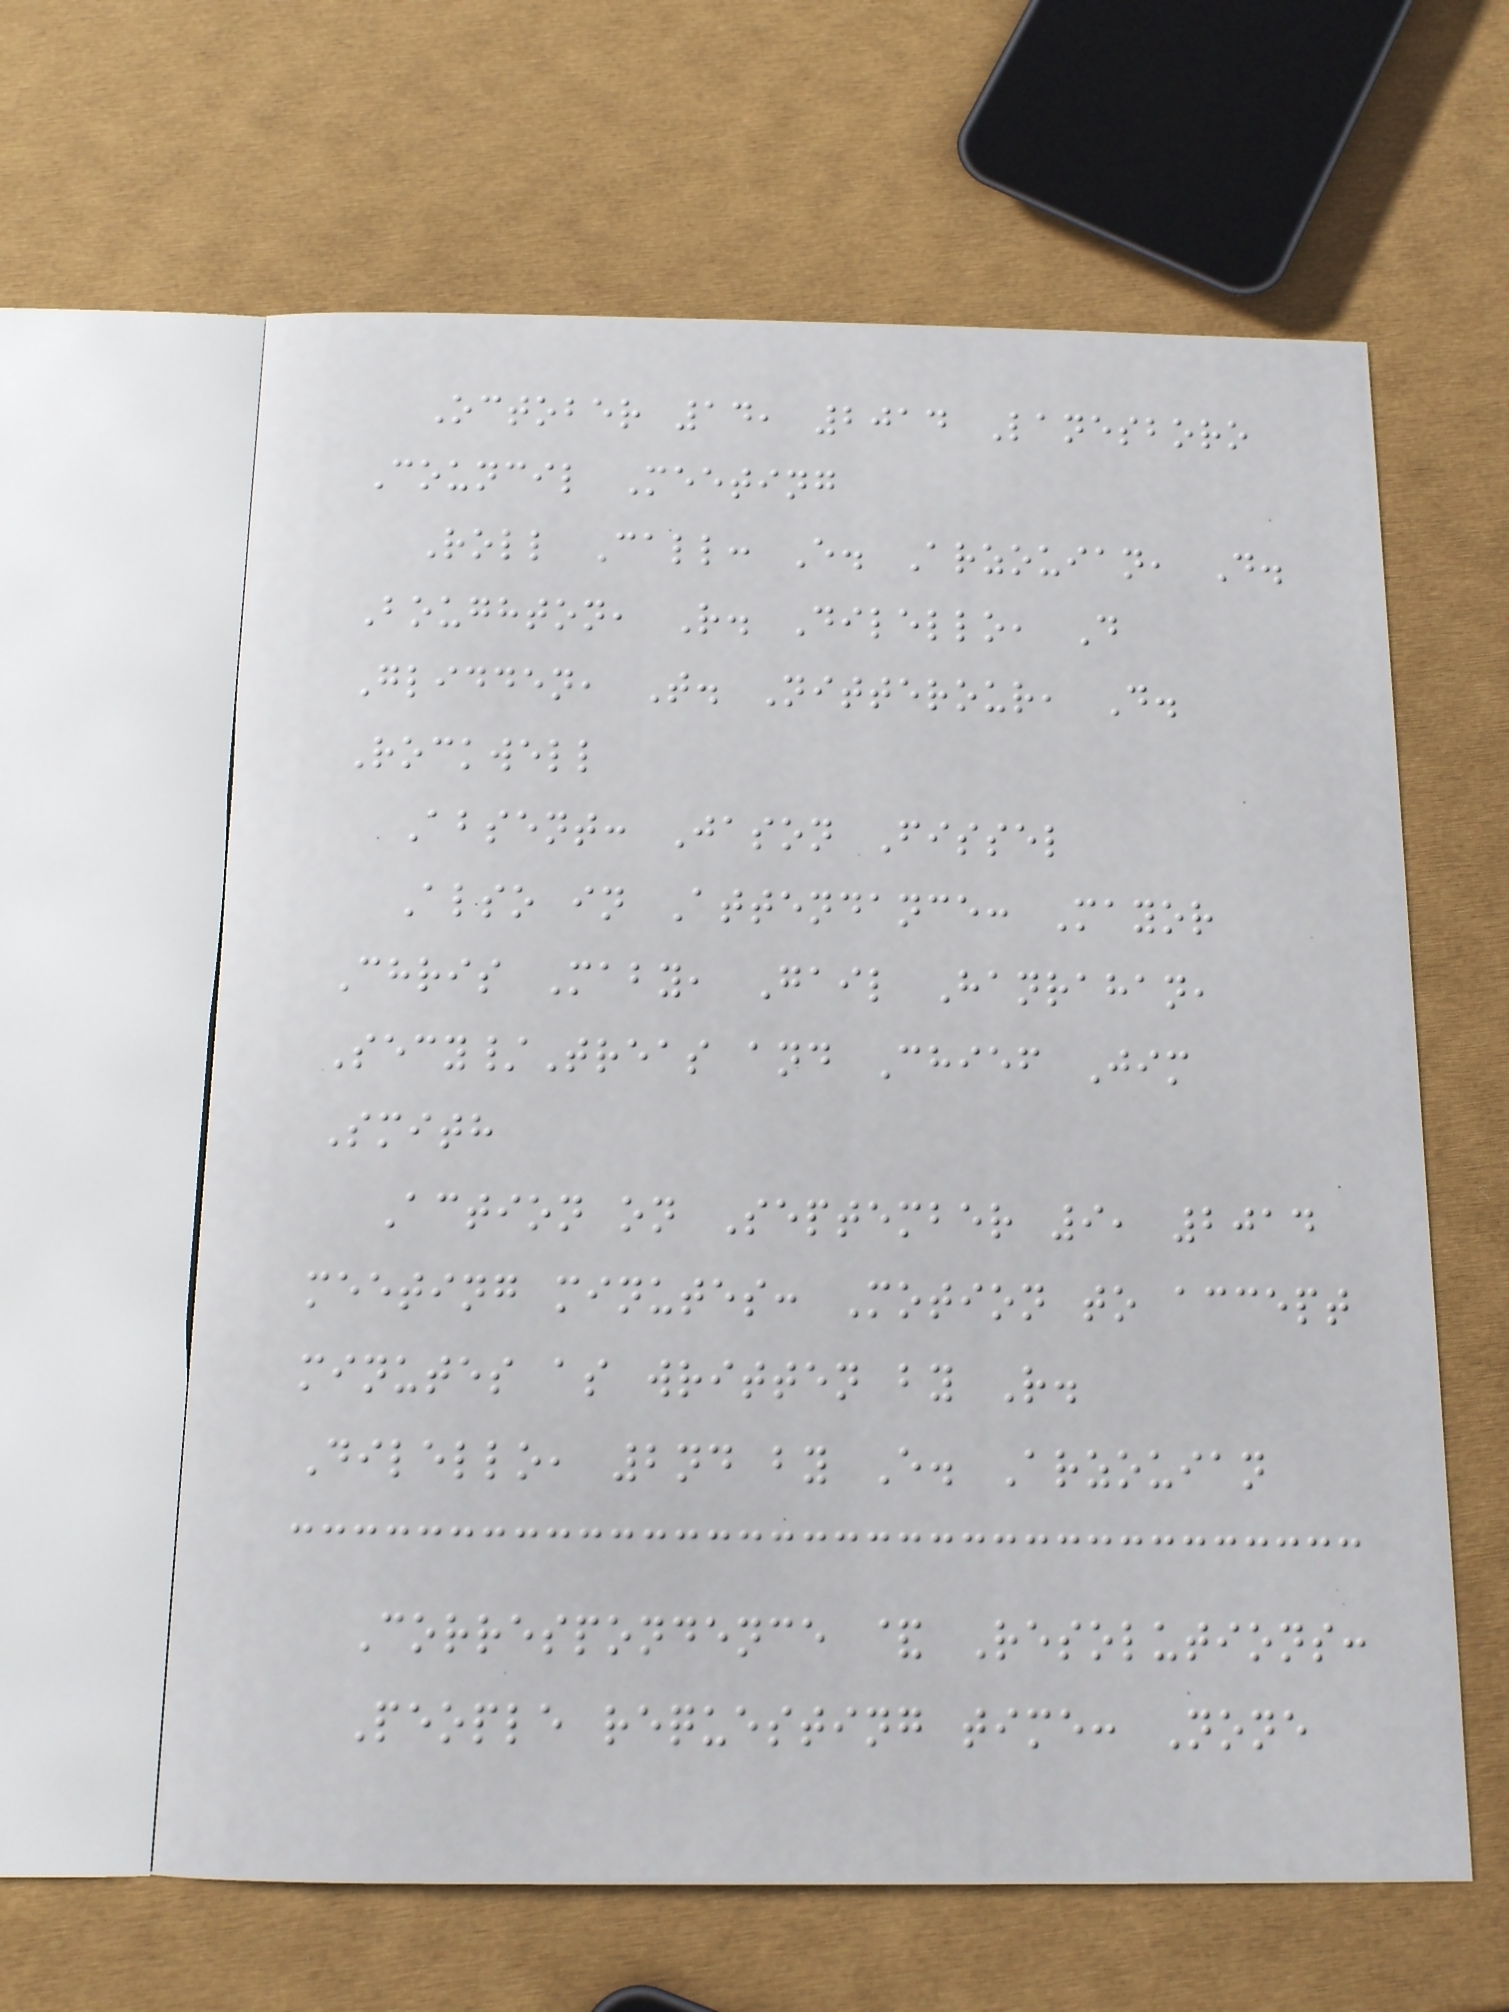October 14, 2014 Lanesboro
Council Meeting
Roll Call: E. Arzouian, D.
Boughton, R. Dilello, D
Glidden, T. Nitterour, D.
Rockwell
Absent: Jason Fissel
Also in Attendance: Mayor
Chris Maby, Gail Hanrahan,
Secy/Treas and Chief Jim
Smith
Action on September 9, 2014
meeting minutes: Motion to accept
minutes as written by R.
Dilello, 2nd by E. Arzouian
Correspondence & Resolutions:
People requesting time: None
